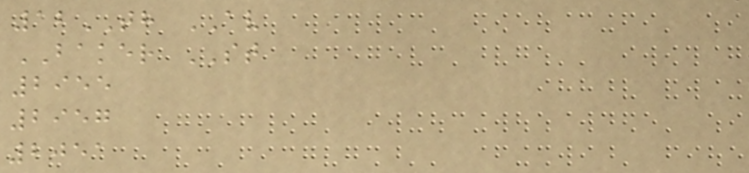12TH AV
BAKER ST
2955
2957
2051
